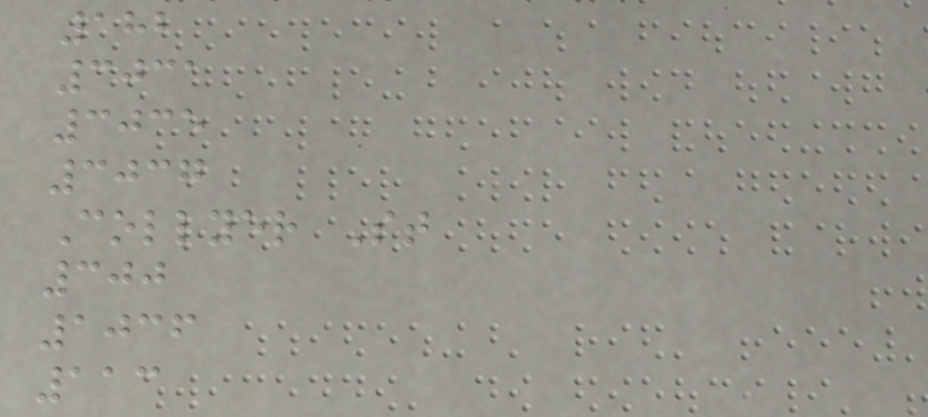182
3031
3035
3037
Collyer St
300
1036
113
